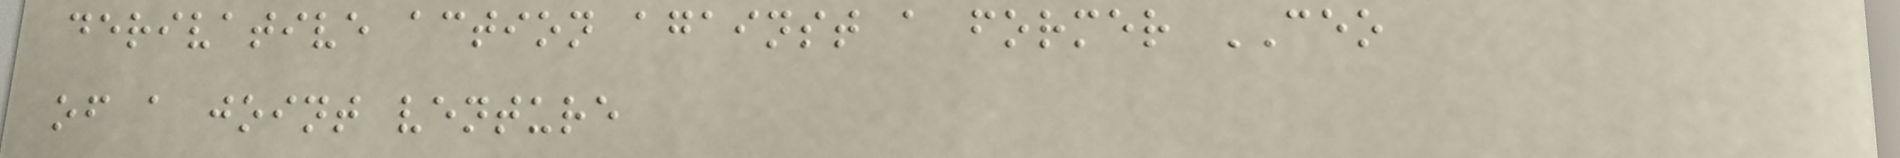derivative action against a former CEO
of a joint venture
